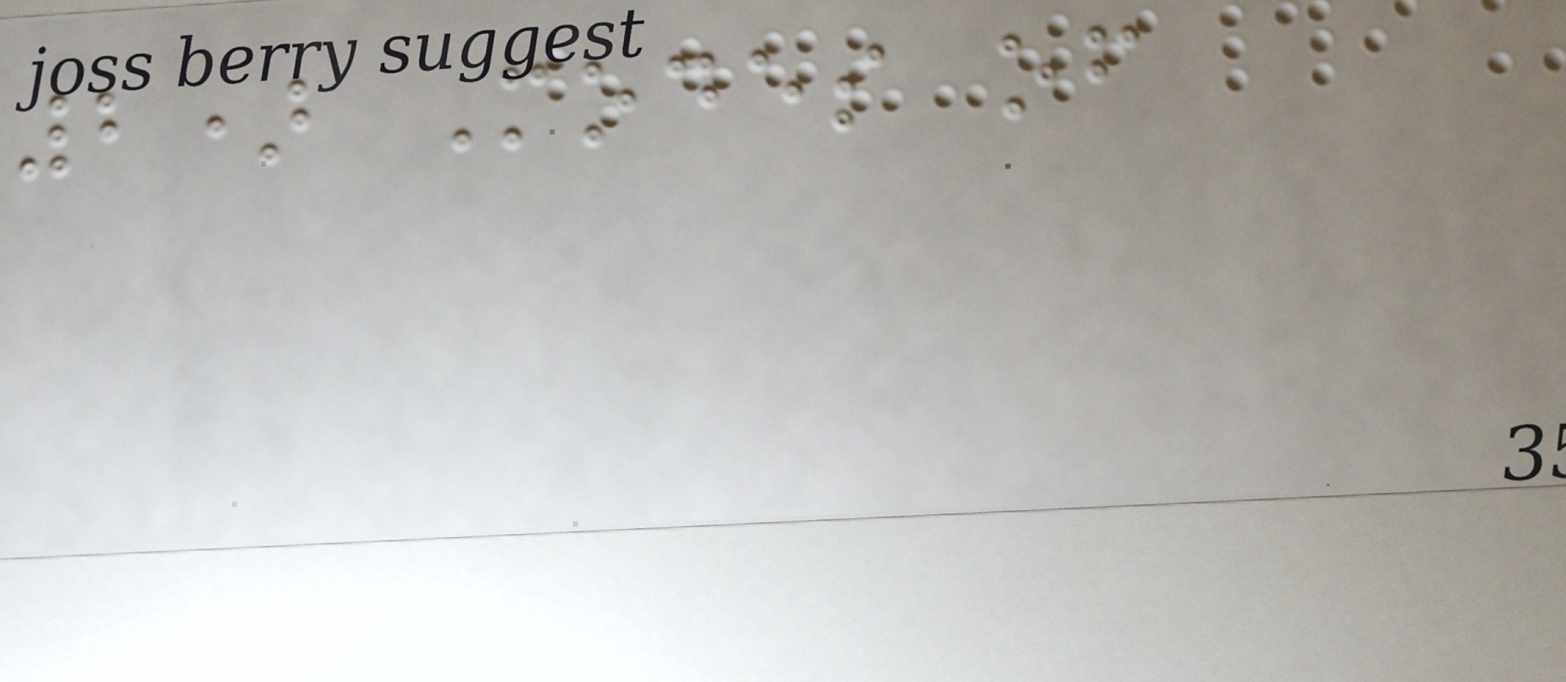2) Modes of
